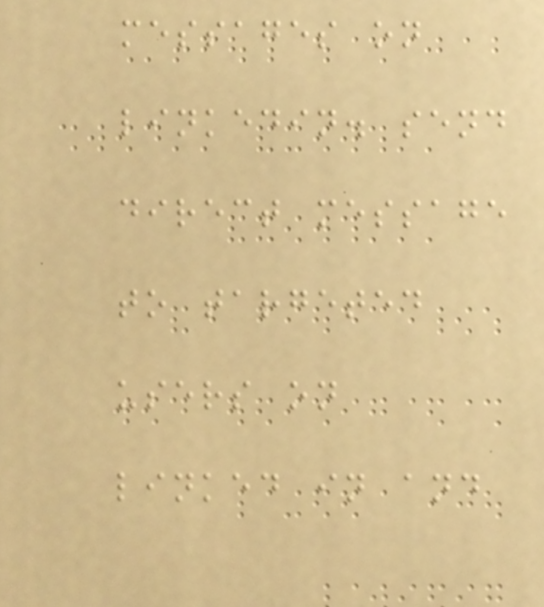messages on
linkedin. send
direct message
to targeted
users on
linked in and
